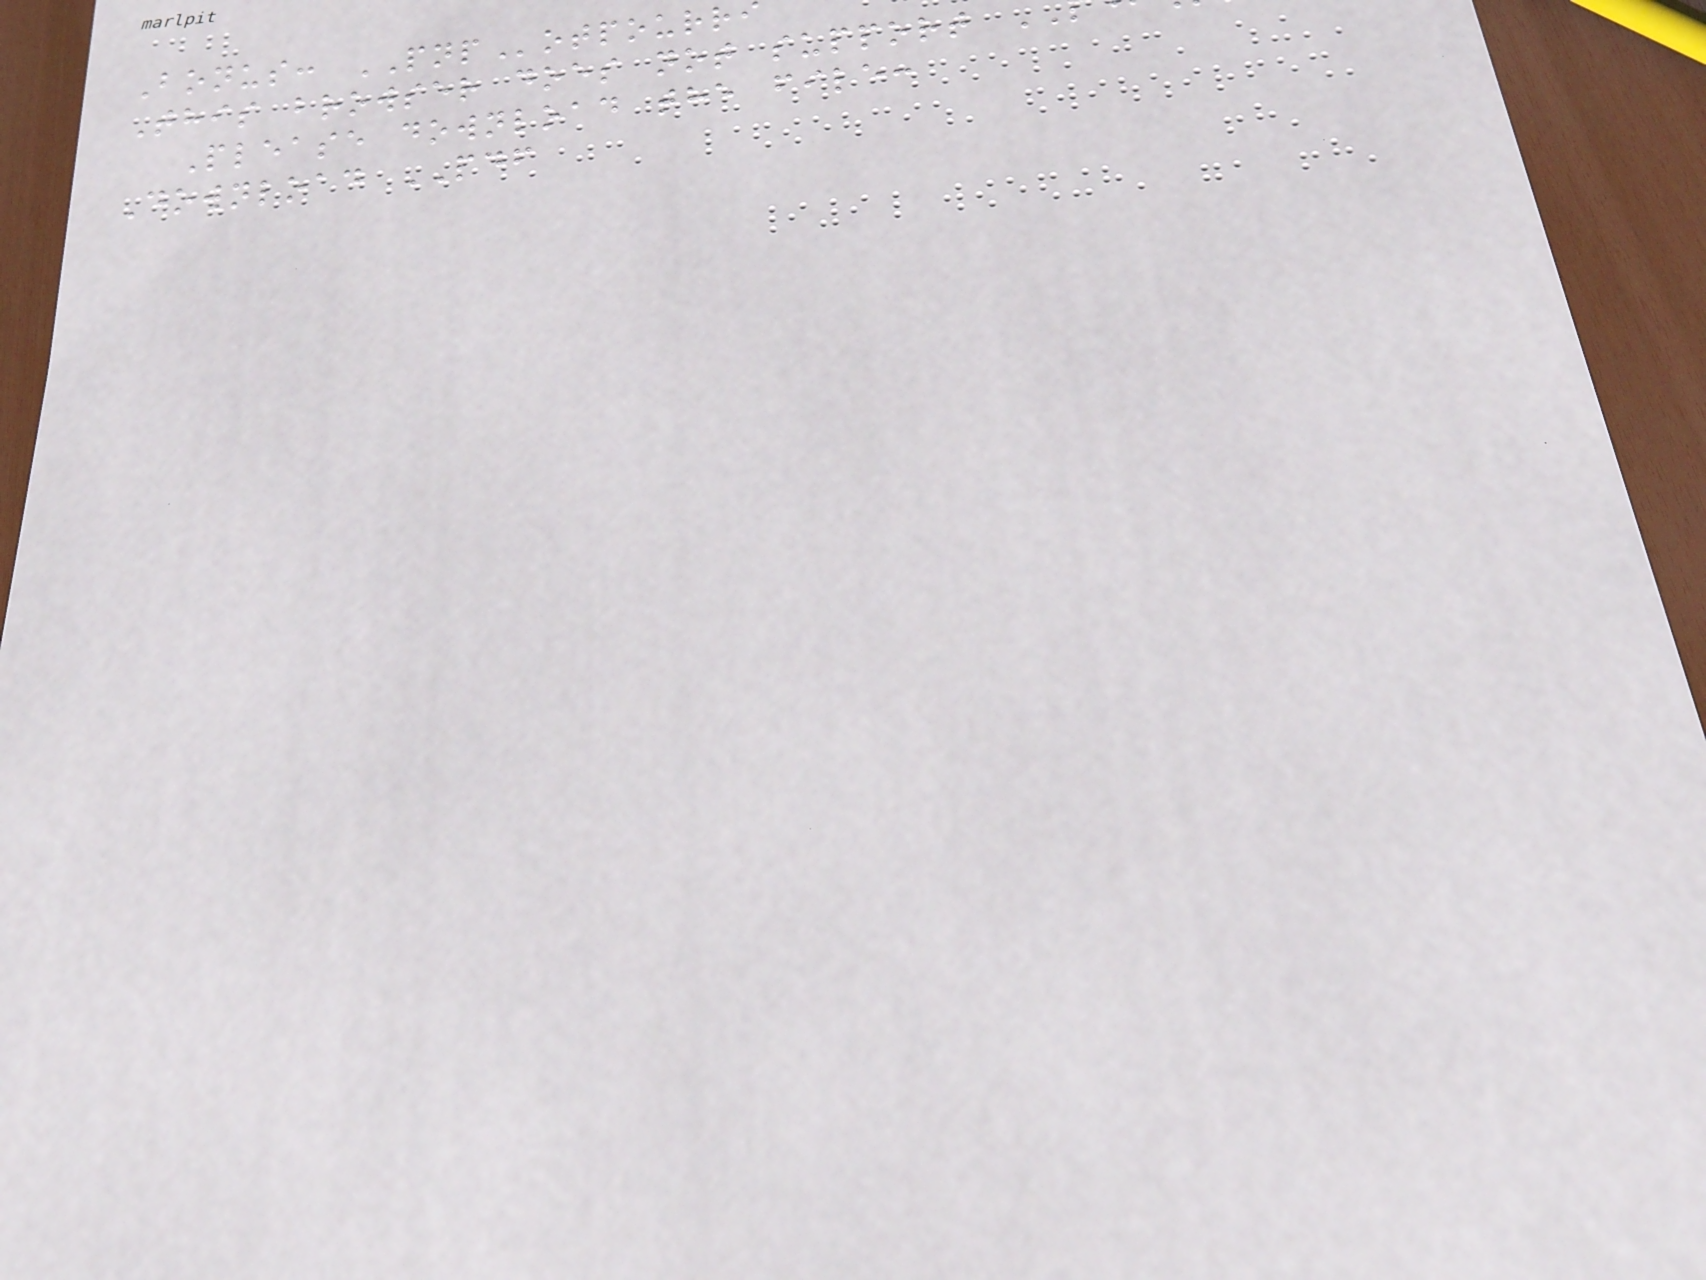Bonus: PNPotpourr
This browser does not support
Please download the file:
Download PDF
